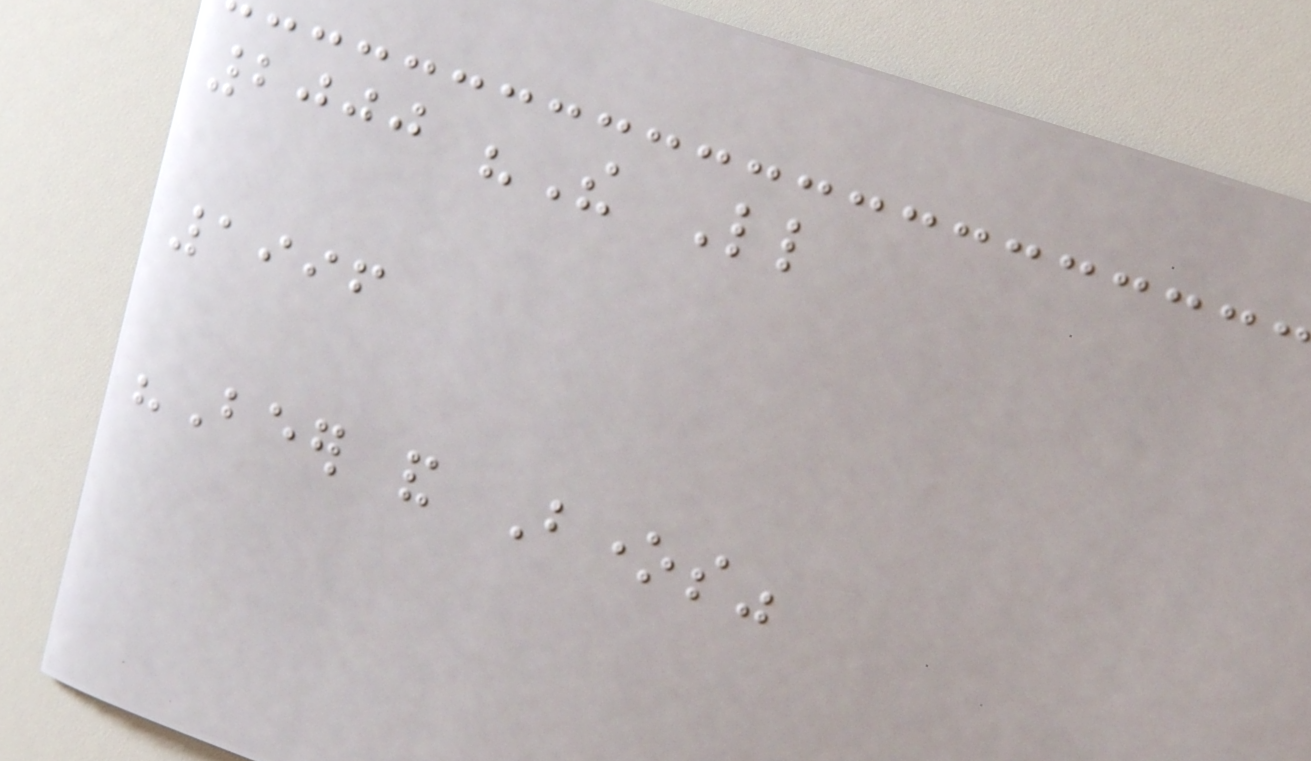2000 "The Little
1996
"Beer and Bones"
